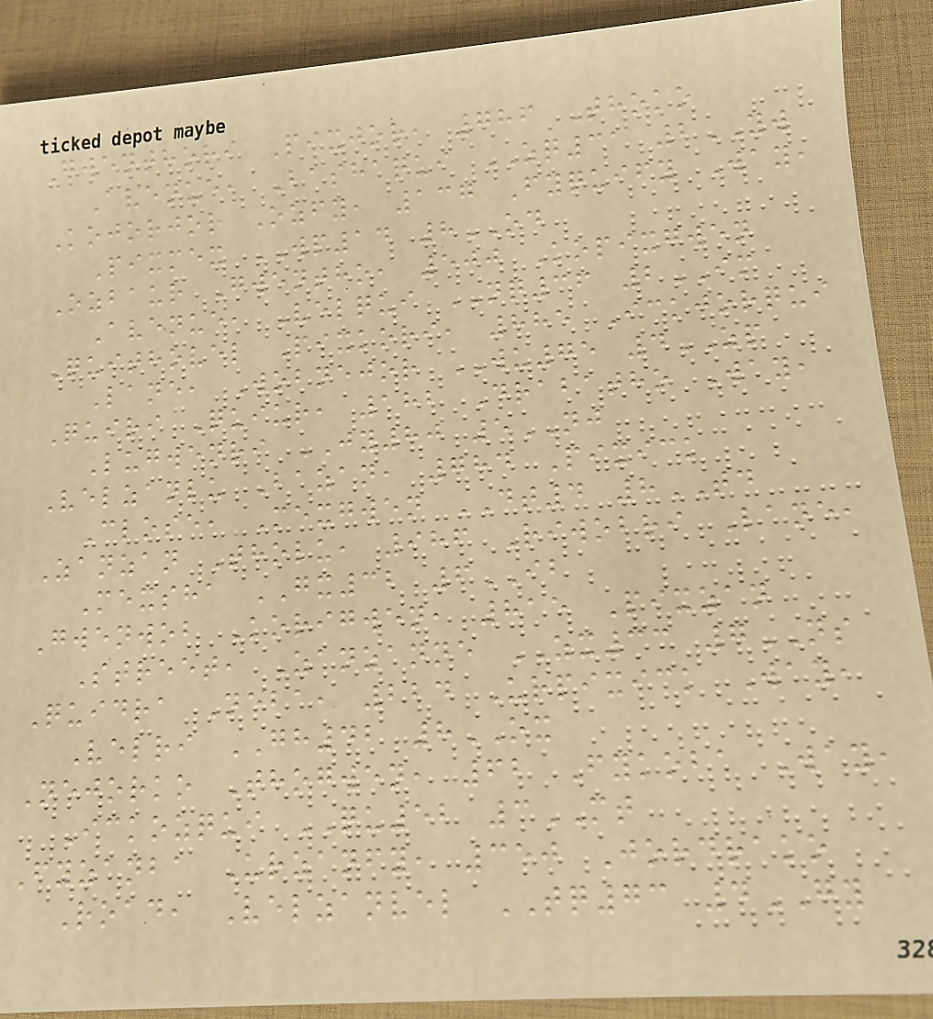Gwenthori Pixjor, 786 Thoko
Avenue, Bashaqui ZQ31 2YW
Kojorjor Ozfy, 137 Fyquify Way,
Pixmex WP14 8OD
Ozbaur Gwentho, 500 Kopixgwen
Avenue, Velqui NQ36 2IM
Quithovel Pixkori, 885 Ickjorqui
Lane, Wobnejor WU75 4ZP
Quiri Quiur, 182 Drabatho Way,
Lugwenri JY80 5NJ
Velzanlu Bazan, 784 Pixick
Close, Mexgwen DT4 8TD
Zanzan Tholu, 986 Riwobri Lane,
Mexsha GX32 6IB
Gwenwob Korigwen, 815 Pixzan
Street, Zanzanne ZX33 7NS
Quidra Neba, 224 Urpixick Way,
Velri GH42 8OX
Nejorko Thogwen, 62 Fykoba Way,
Ickozqui QU52 3MT
Fyzanba Urzanfy, 350 Jordrako
Road, Velzanvel TQ73 4GY
